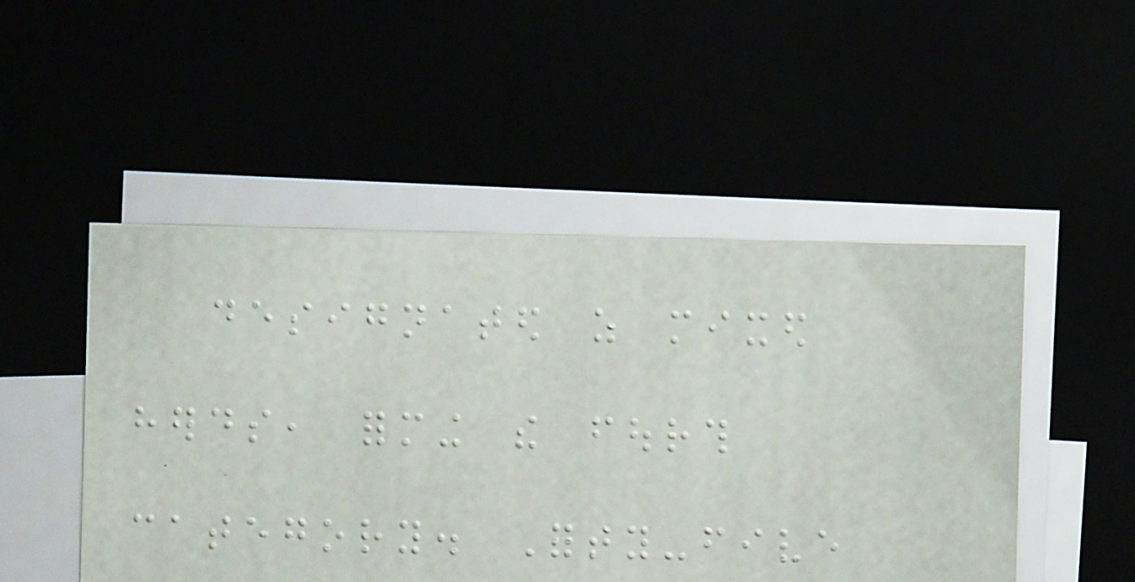designated as mixed
herds, forming the fourth
category. Forty-five
